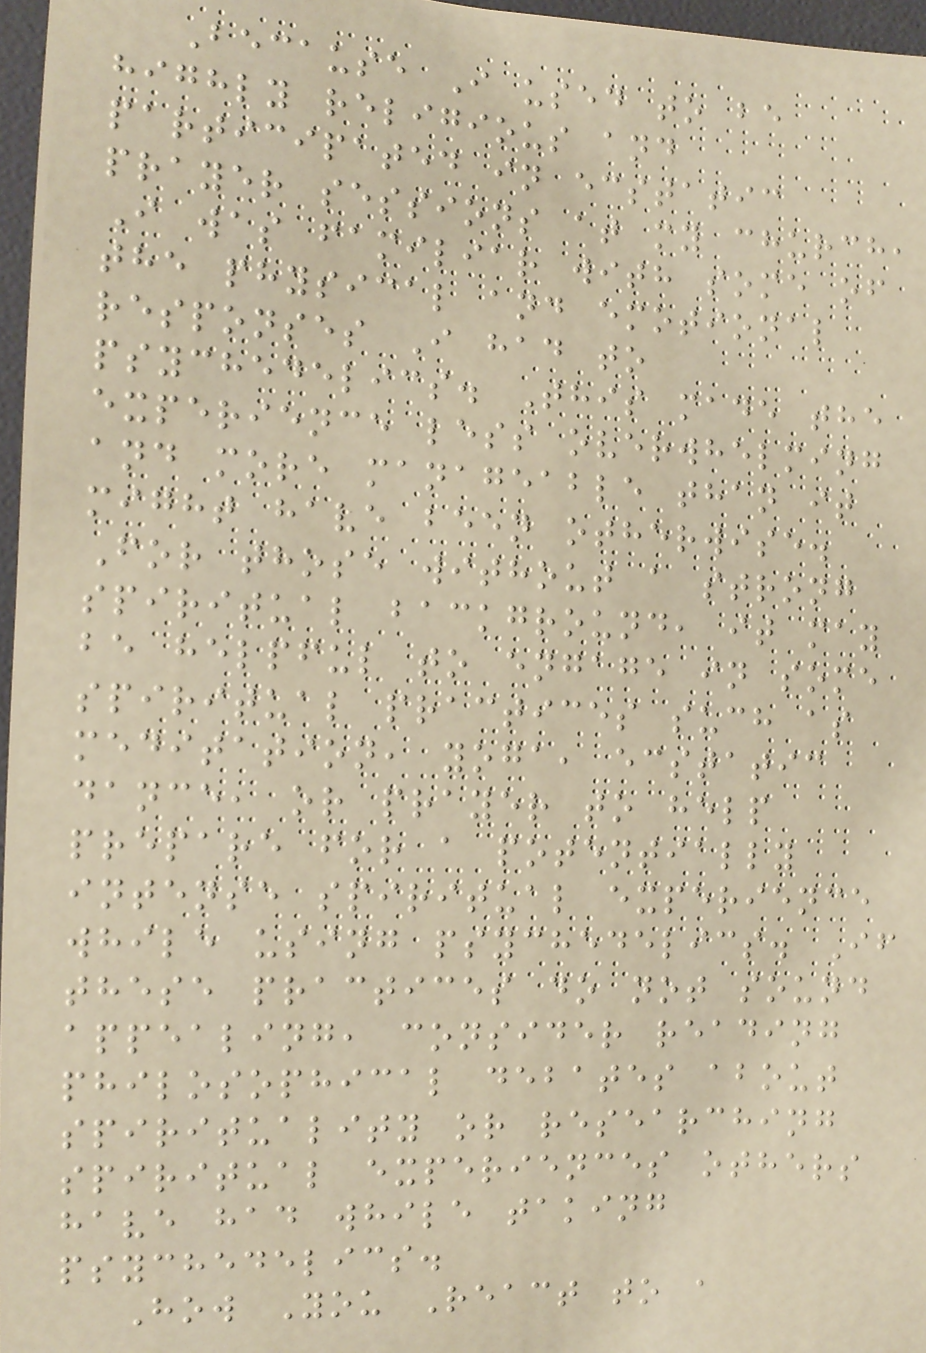Because I used to be
highly religious and
participated in ecstatic
prayer sessions at my church,
I was familiar with some of
the physical and emotional
responses I had to
psychedelics. This made the
experience less overwhelming
and more manageable than it
might have been otherwise.
For those without a strong
spiritual background, it may
be helpful to engage in some
spiritual practices such as
meditation, yoga, ecstatic
dance, or prayer to help
prepare for a potentially
intense spiritual experience
while using psychedelics. If
these practices do not sound
appealing, consider reading
philosophical debates about
spirituality or researching
spiritual experiences others
have had while taking
psychedelics.
How You React to a
